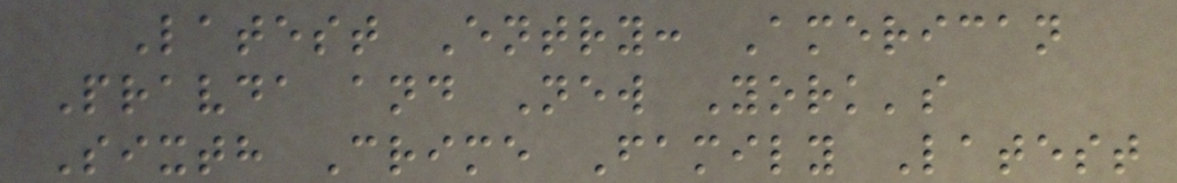Latest Entry: American
Pravda and New York's
Sixth Crime Family Latest
